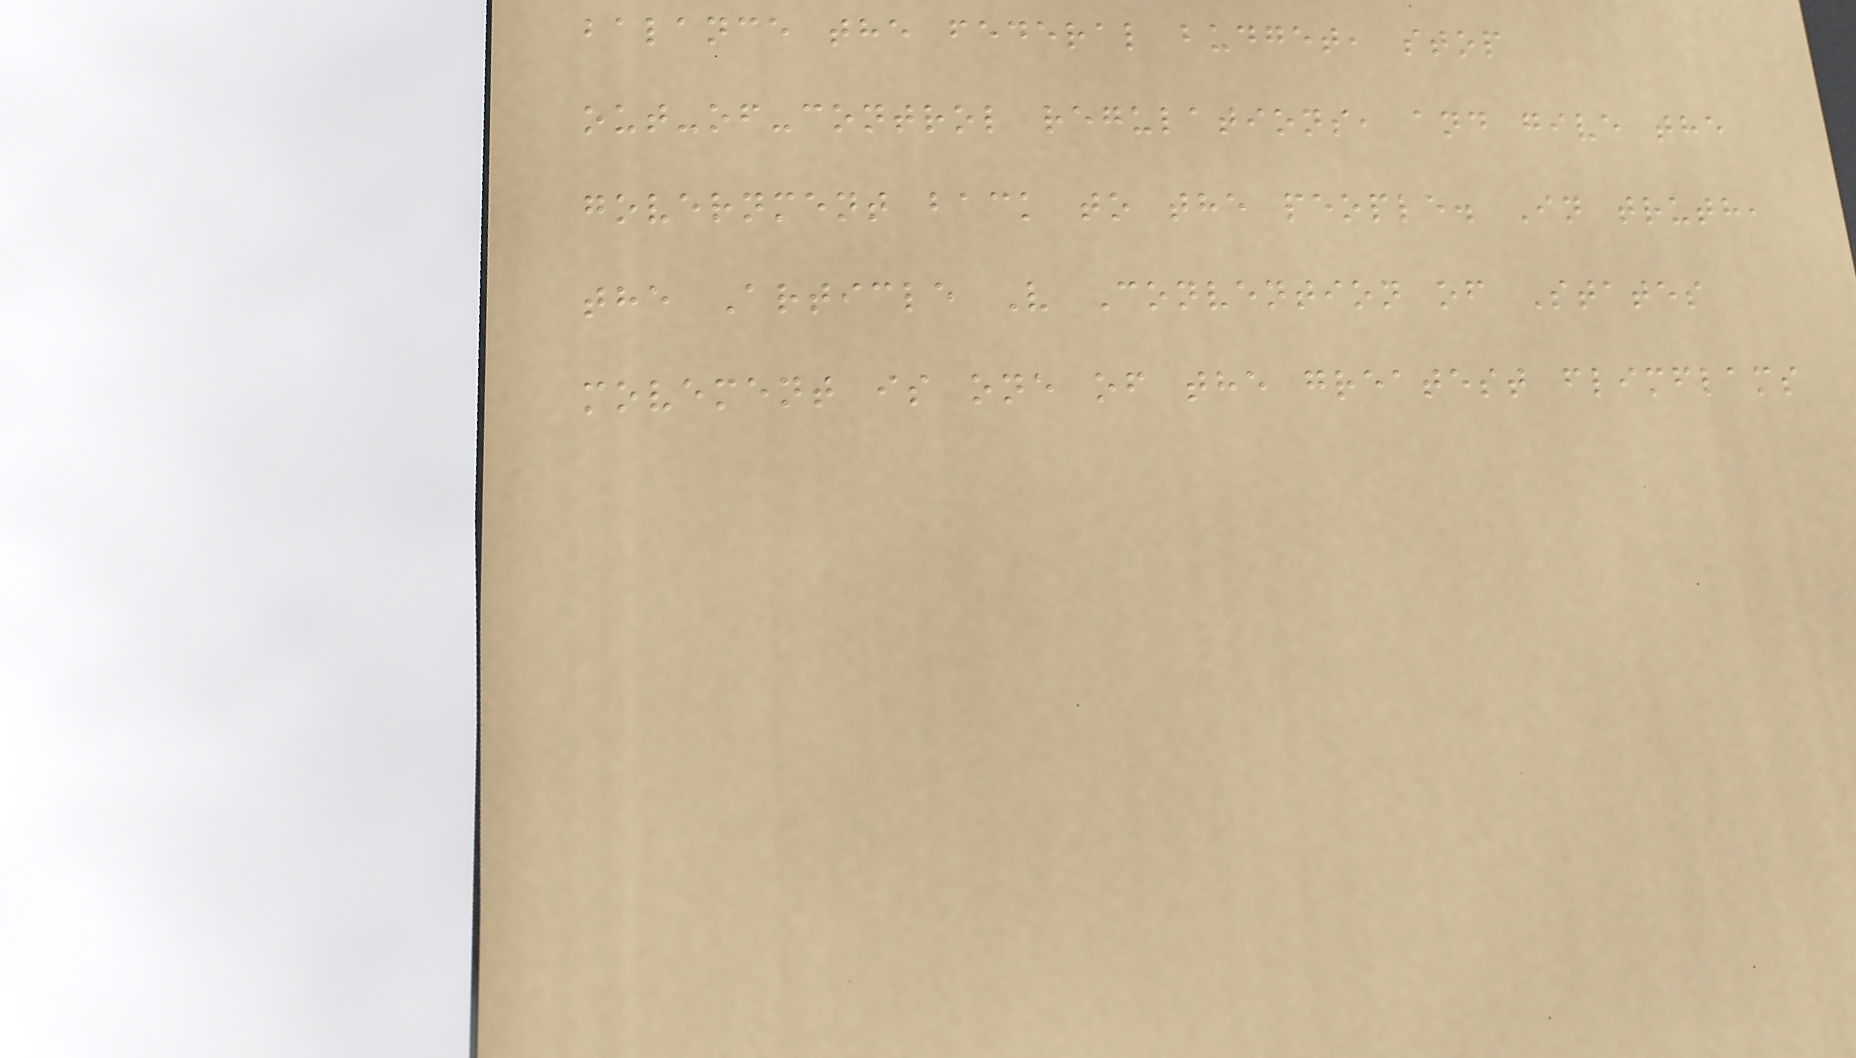balance the federal budget, stop
out-of-control regulations, and give the
government back to the people. In truth,
the Article V Convention of States
movement is one of the greatest flimflams
